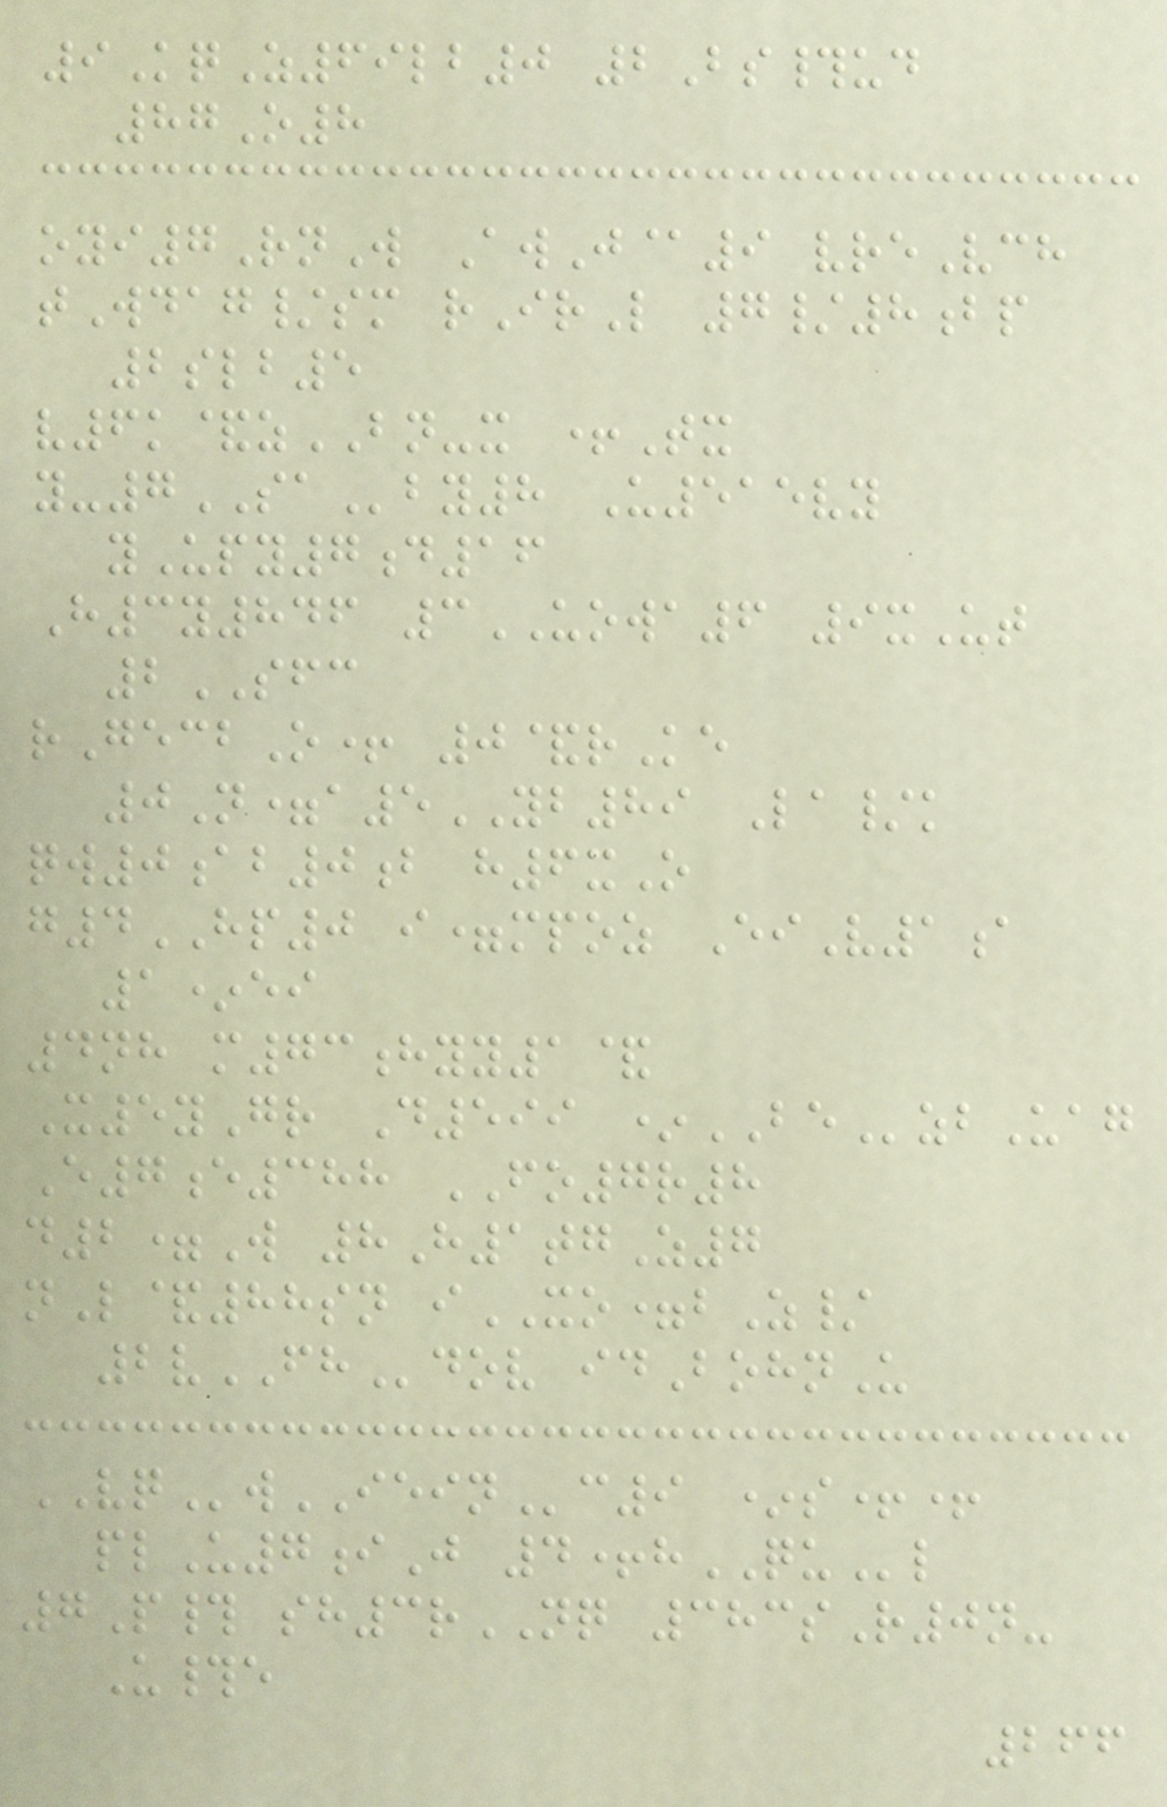9KqZ69lb0 2Bs#ud
87O8
oyi7RnW AwJ@9 vreVch
tWdag/sm rIrL 7/8bp
2slb5
v6k&zBN-x +Tx
y-7SAby8 U515vy
yUpy7d16
H3y846 3UOWA6 9xUt
2SFC
rGecbO+ 0&rKe
0N=a5YB89 La/k
qw0ab0b h6xO
g4HP0 i=mpoz EiV1a
1*ei
4nh m73hyy1&
X5yGr D599 *BEzbUag
E7e388 FO7r8
d2=W 8H1tgZ7
nL&88sn iXO=bZ/
2vFHdov idBohnU
VQwIEINc9 *s++
plU7iJ 4+hQUl
7P# sh3rNQ 383sR0n-
U#e
266
